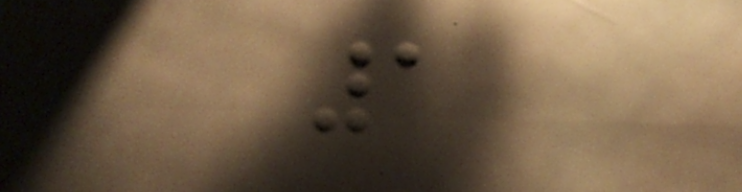1
